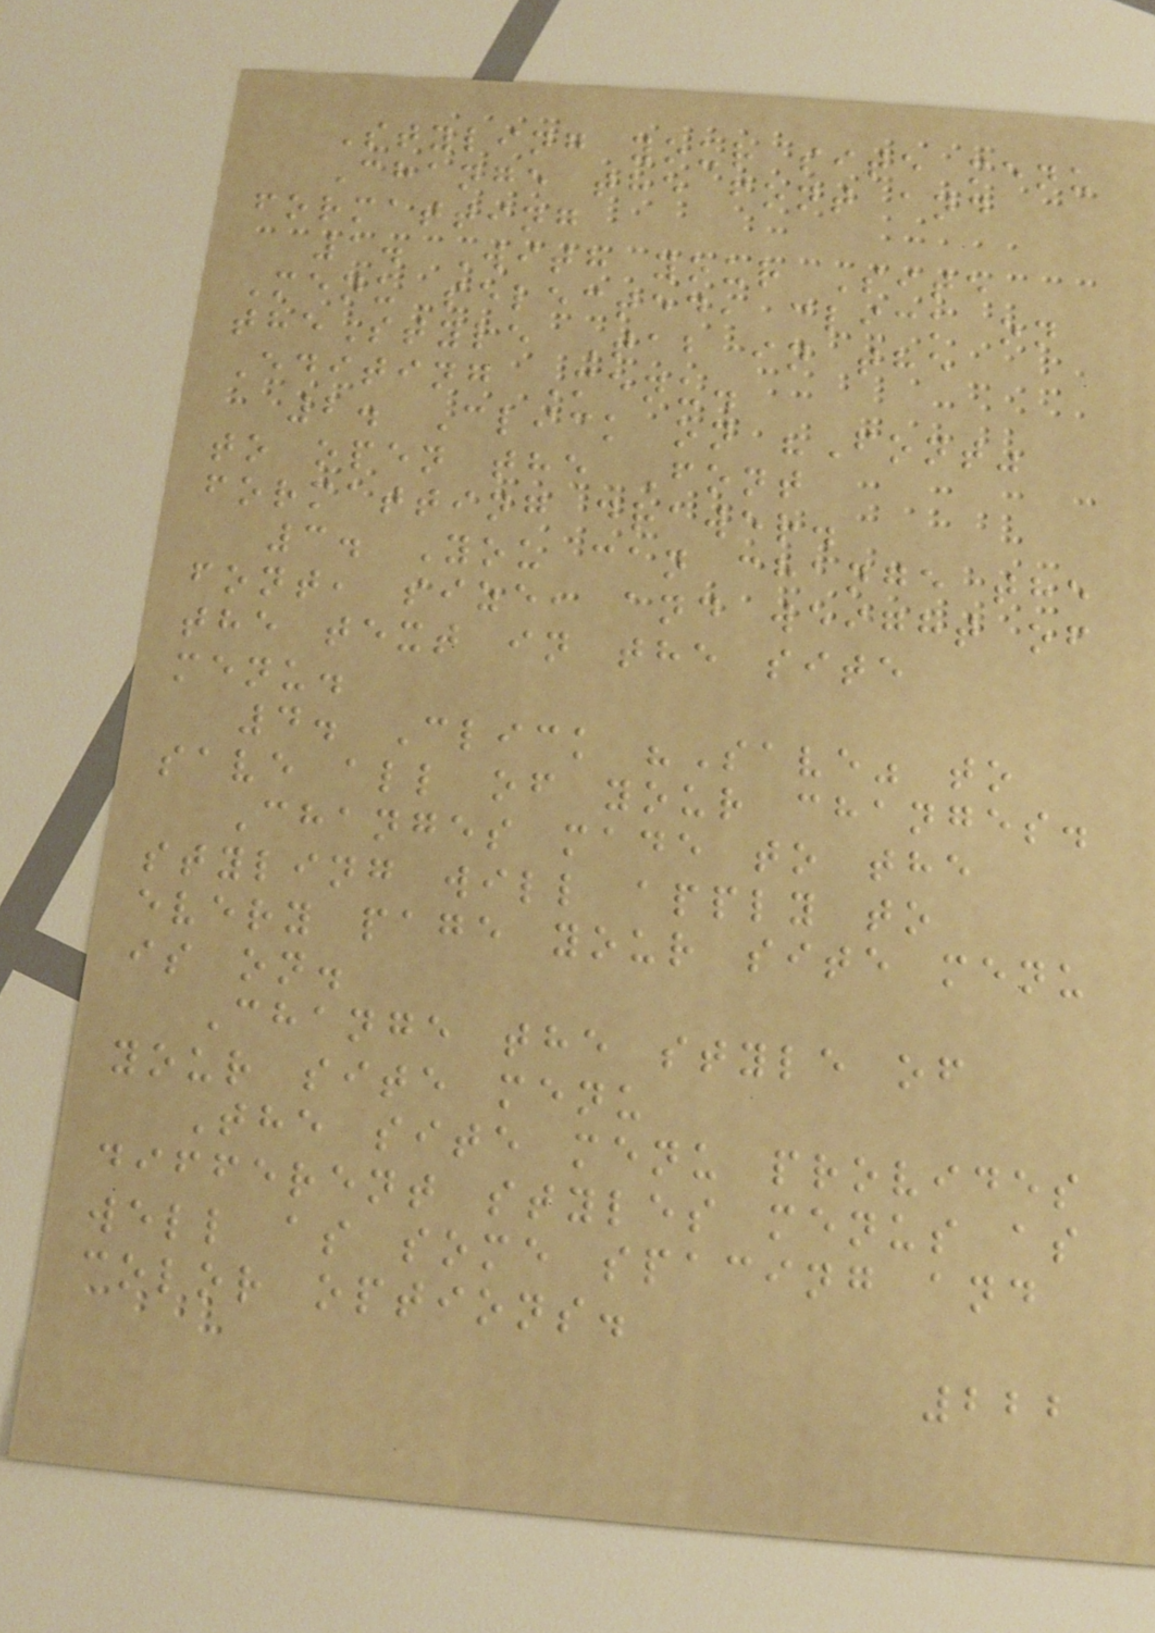Styling your site menu
Change the font and
formatting
1. With your Site
Menu selected, click on
theStyle Tab in the
Editing Menu.
2. Click on "Font"
to open the Font
formatting drawer.
3. You can change the
font, size, and weight of
the text in the site
menu.
4. Click "Save" to
save all of your changes.
Changes made to the
styling will apply to
every page your site menu
is on.
Change the style of
your site menu
The site menu provides
different styles menus as
well as some spacing and
color options.
222
